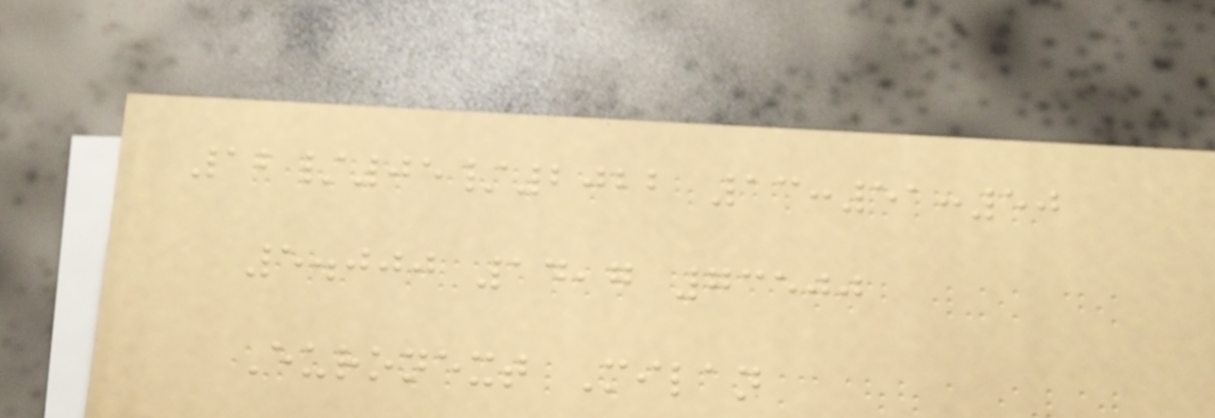12/05/2022 13:51:50
5.000 14,7 73500
Euronext Milan
